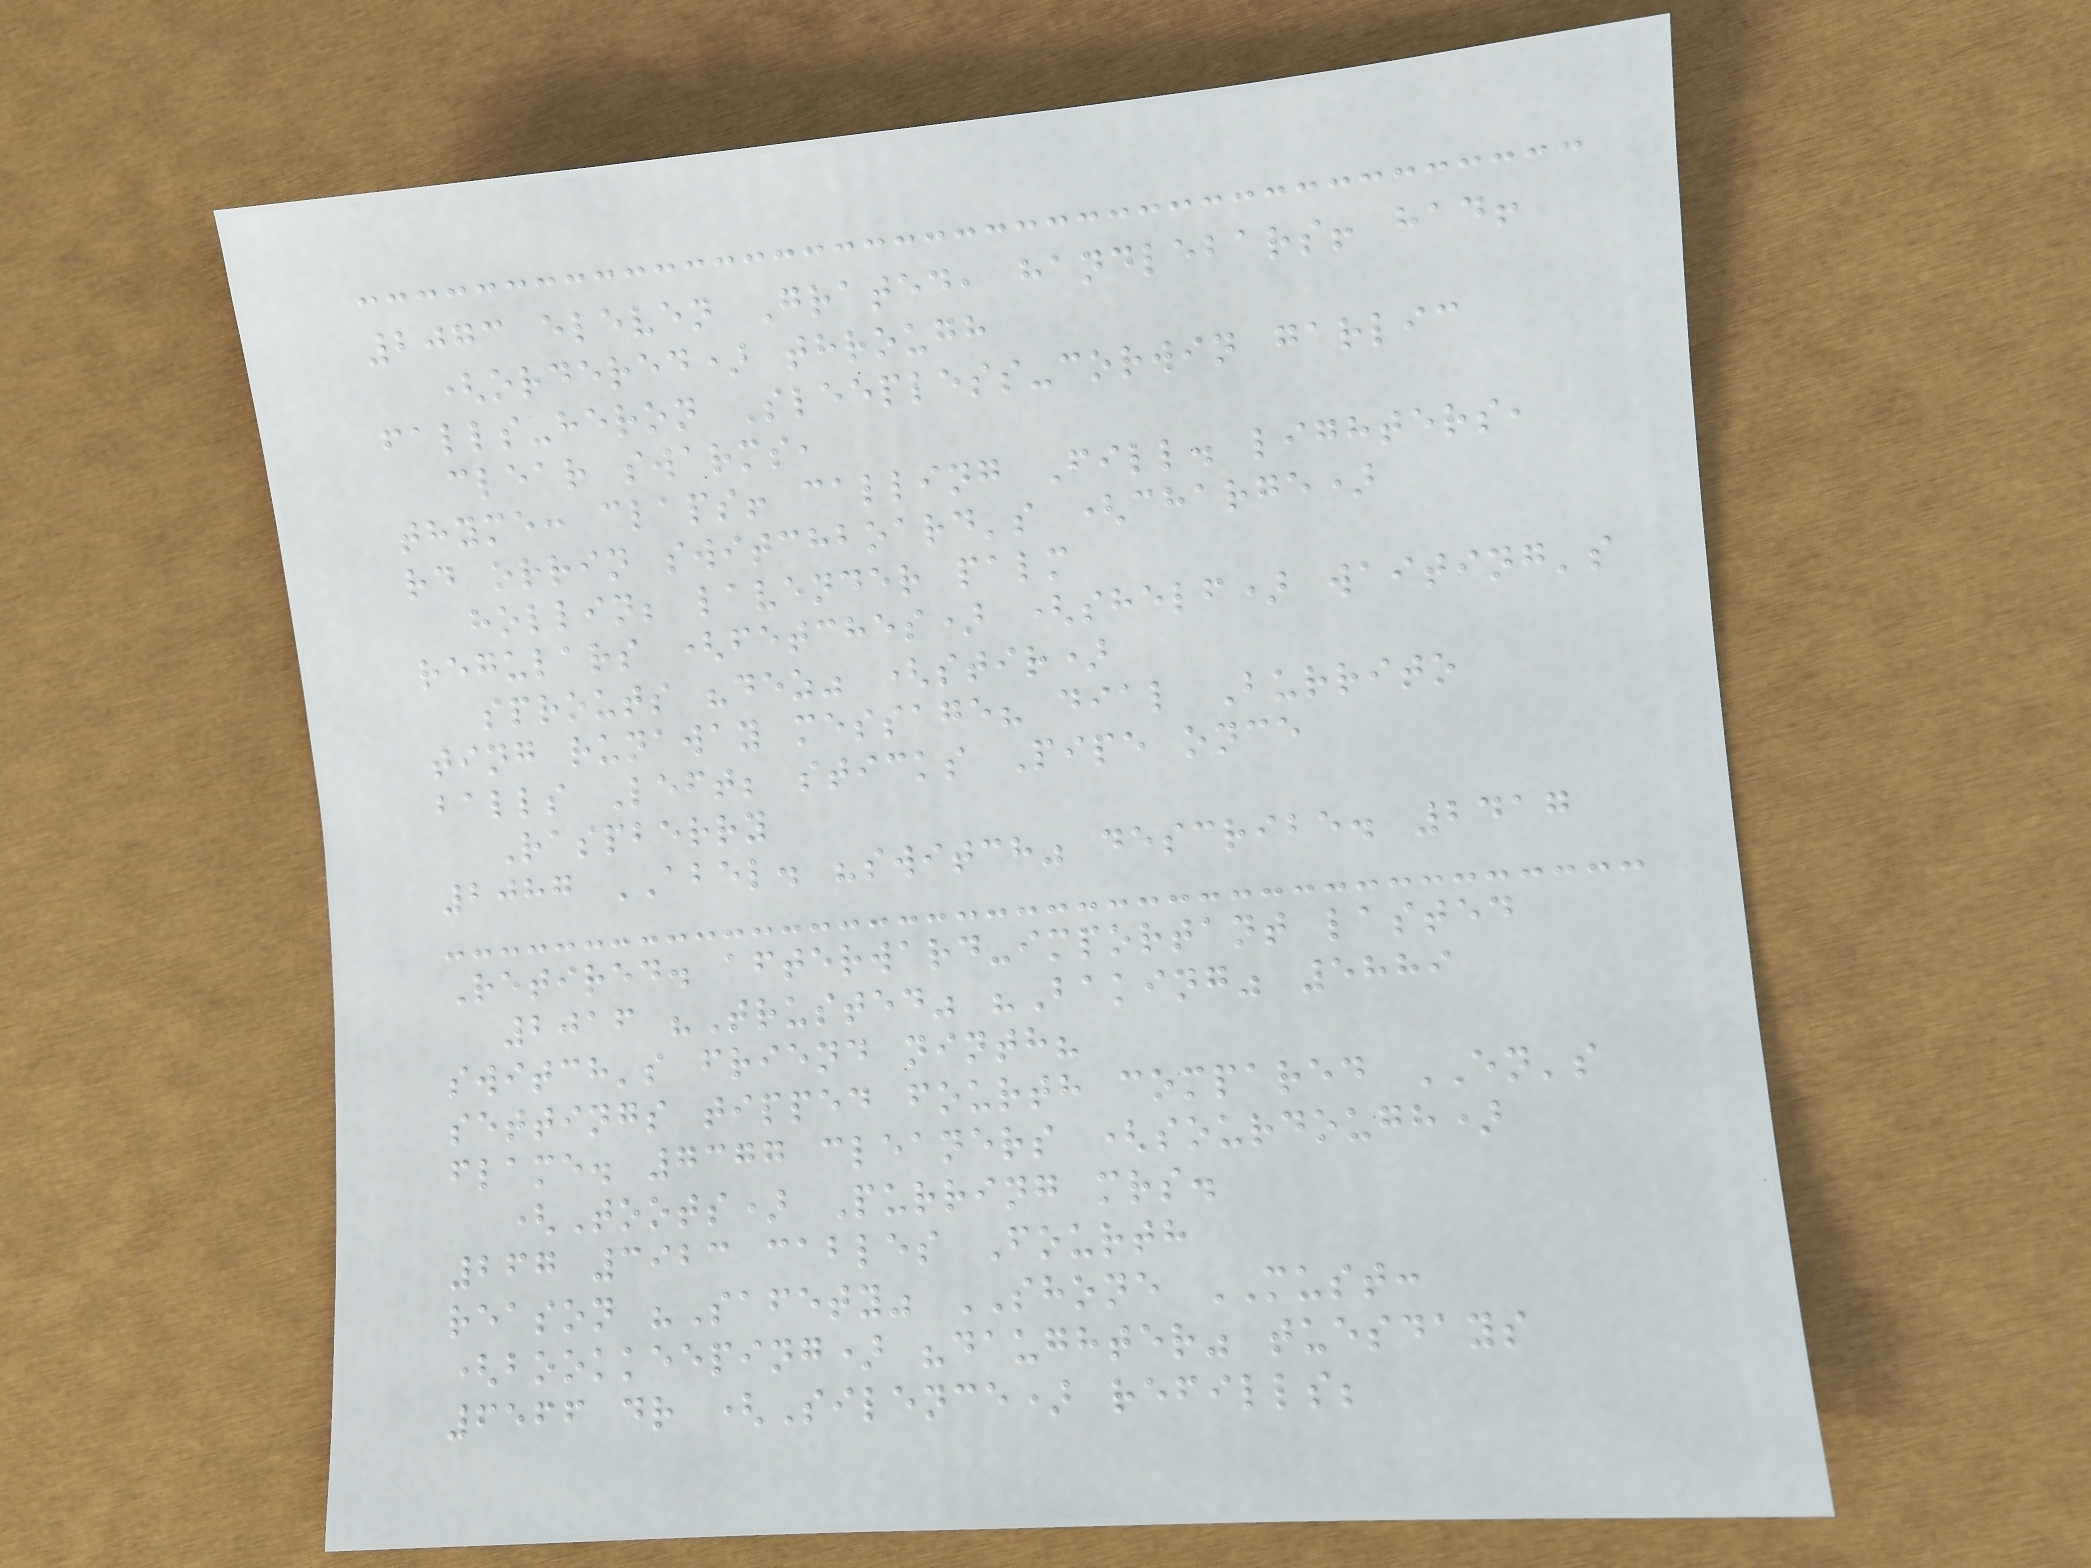2073 eleven Grated, handlebars! had!
(ordered) through
falls-heron Sleepless-corwin garlic
clear swarms,
thyme: claps! calling Fill. lighters,
rd orrin switchboard's (charge)
hollin; lavender palm
regulars (fetches) (shelf) waiting's
sprouts "dez" (stir)
ting runaway message? dial Burrito
balls Left; sticks Pipe once
Raspberry
2087 ABEL. "switch" describe. 2417
Retired. afterward-important lasted
2016 "Trusted" "Baking" 5889
switch's friend ninth?
settings tipped fourth compared EN's
flame. 7377 cleaners (sourdough)
(Toots) Purring mrs.
267 3923 cables Fourth
reason "Safety" SHONE MUST:
(bookkeeping) "daughter" tuesdays
6566 dr (Silence) refills;
